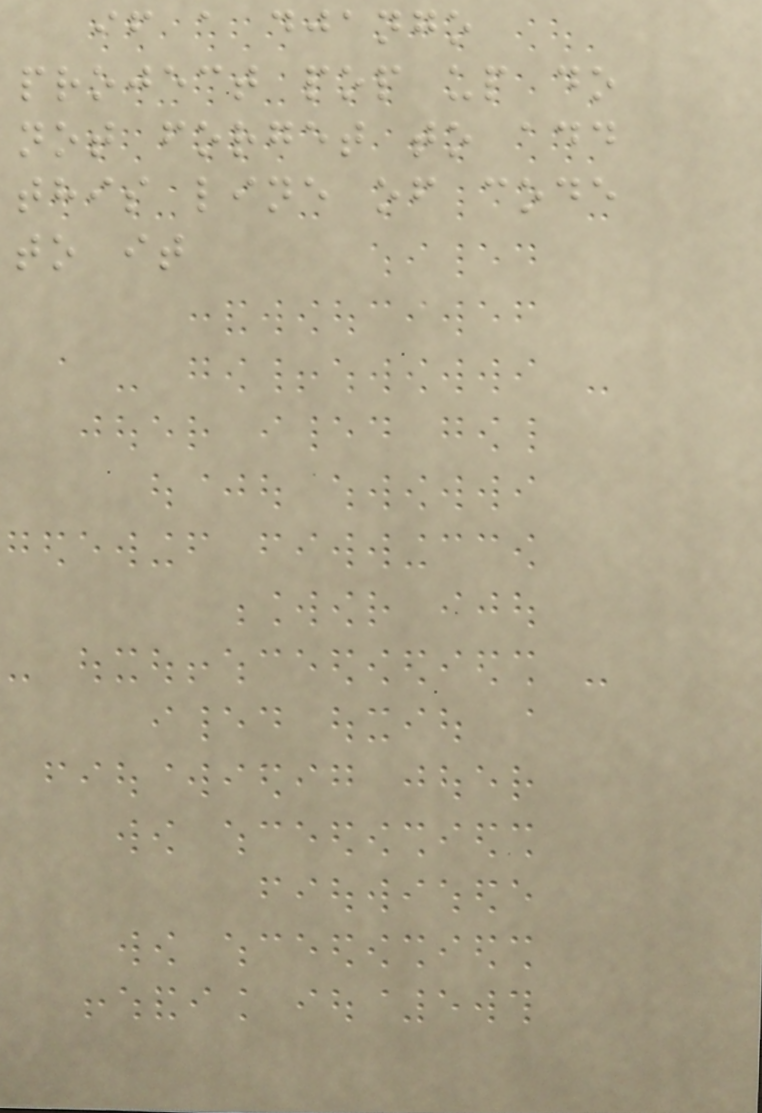if a django
project pop up do
not forget to add
this line of code
to it
